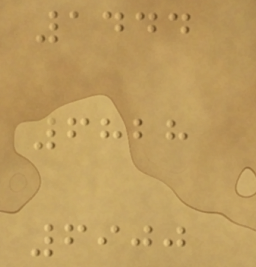1444
6828
6900
